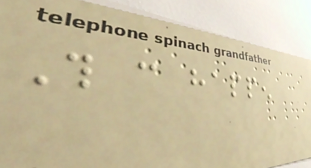This can happen
